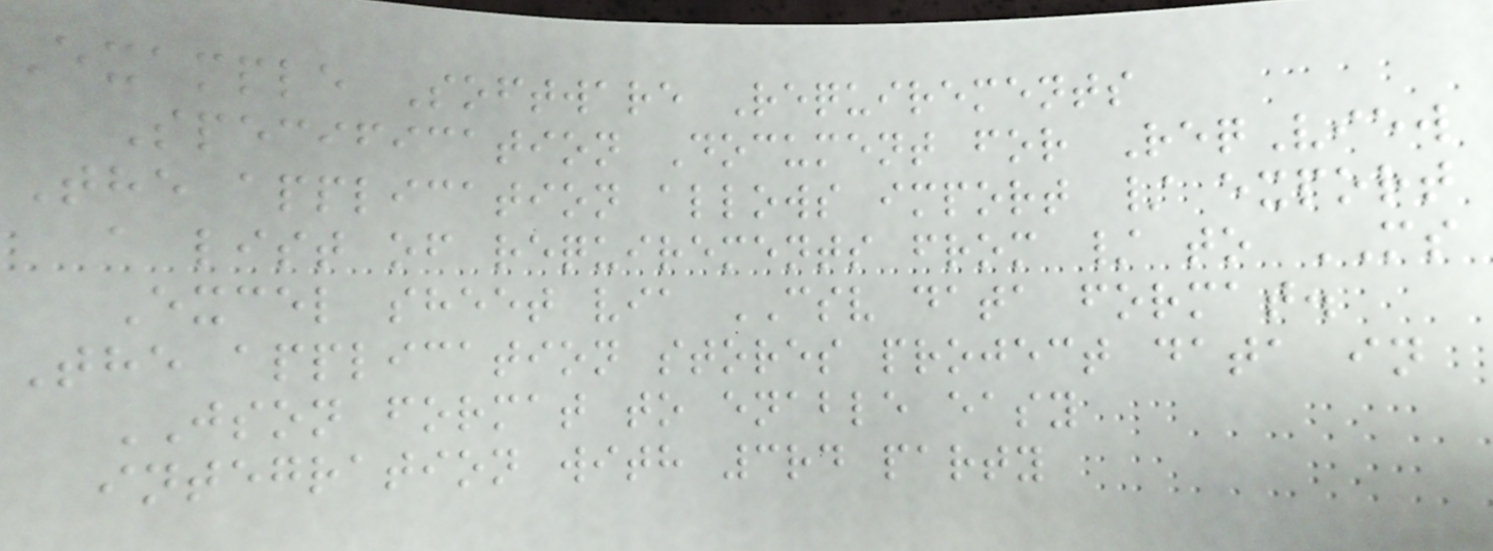Example Software Requirements
Specification Document for ReqView
The application allows import / export
a list of requirements from / to MS
Excel sheet via CSV data format.
The application stores project data in
JSON format to enable easy
integration with 3rd party
